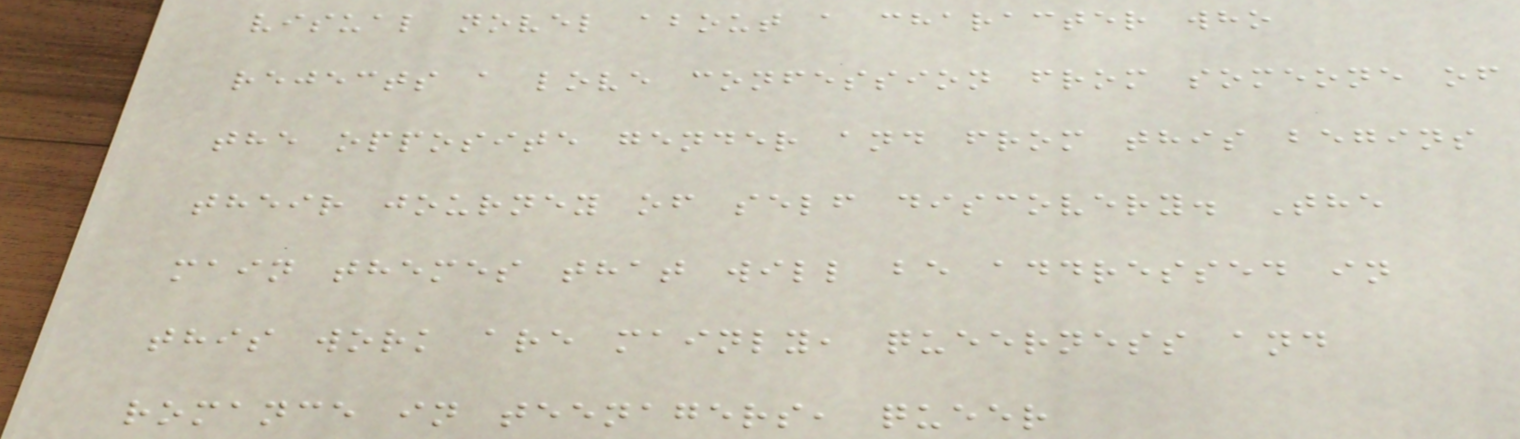visual novel about a character who
rejects a love confession from someone of
the opposite gender and from this begins
their journey of self discovery. The
main themes that will be addressed in
this work are mainly, queerness and
romance in teenagers, queer
